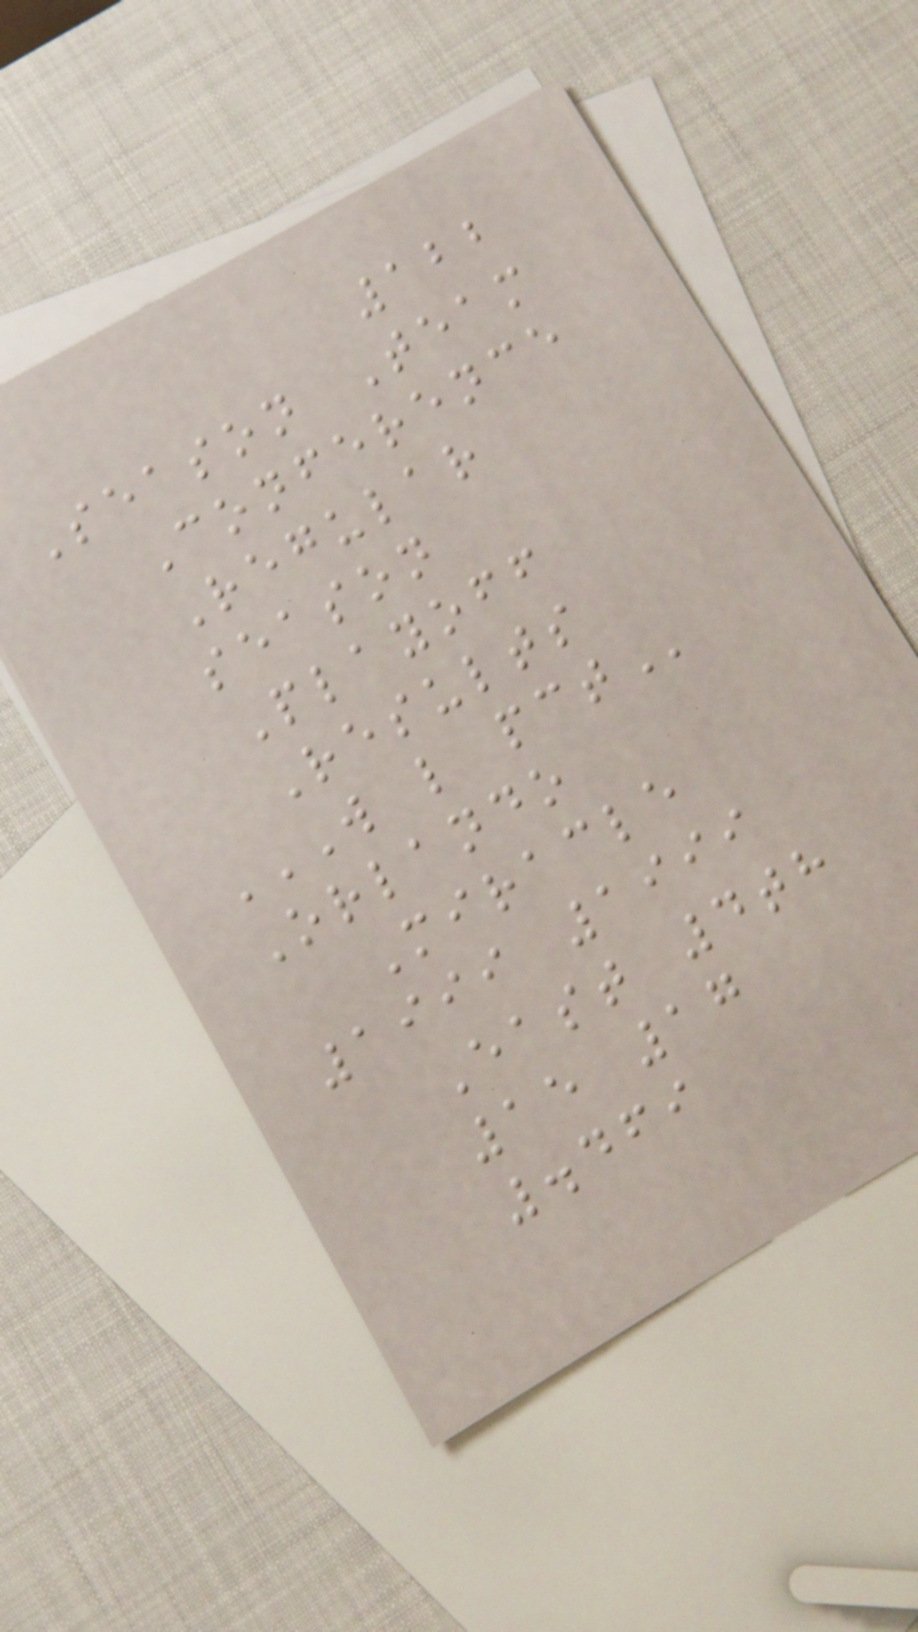122
Season Team
Conference
Regular
season
Playoff
Results
W L PCT
Orlando
Miracle
1999 1999
East 4th
15 17
.469
